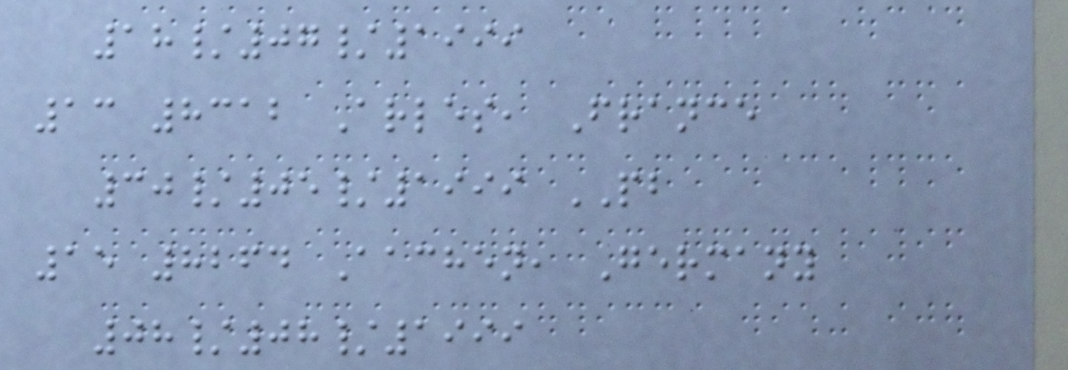18/07/1999
13 8312 Arles, France
30/05/1999 PB
15 8264 Aachen, Germany
08/08/1999
